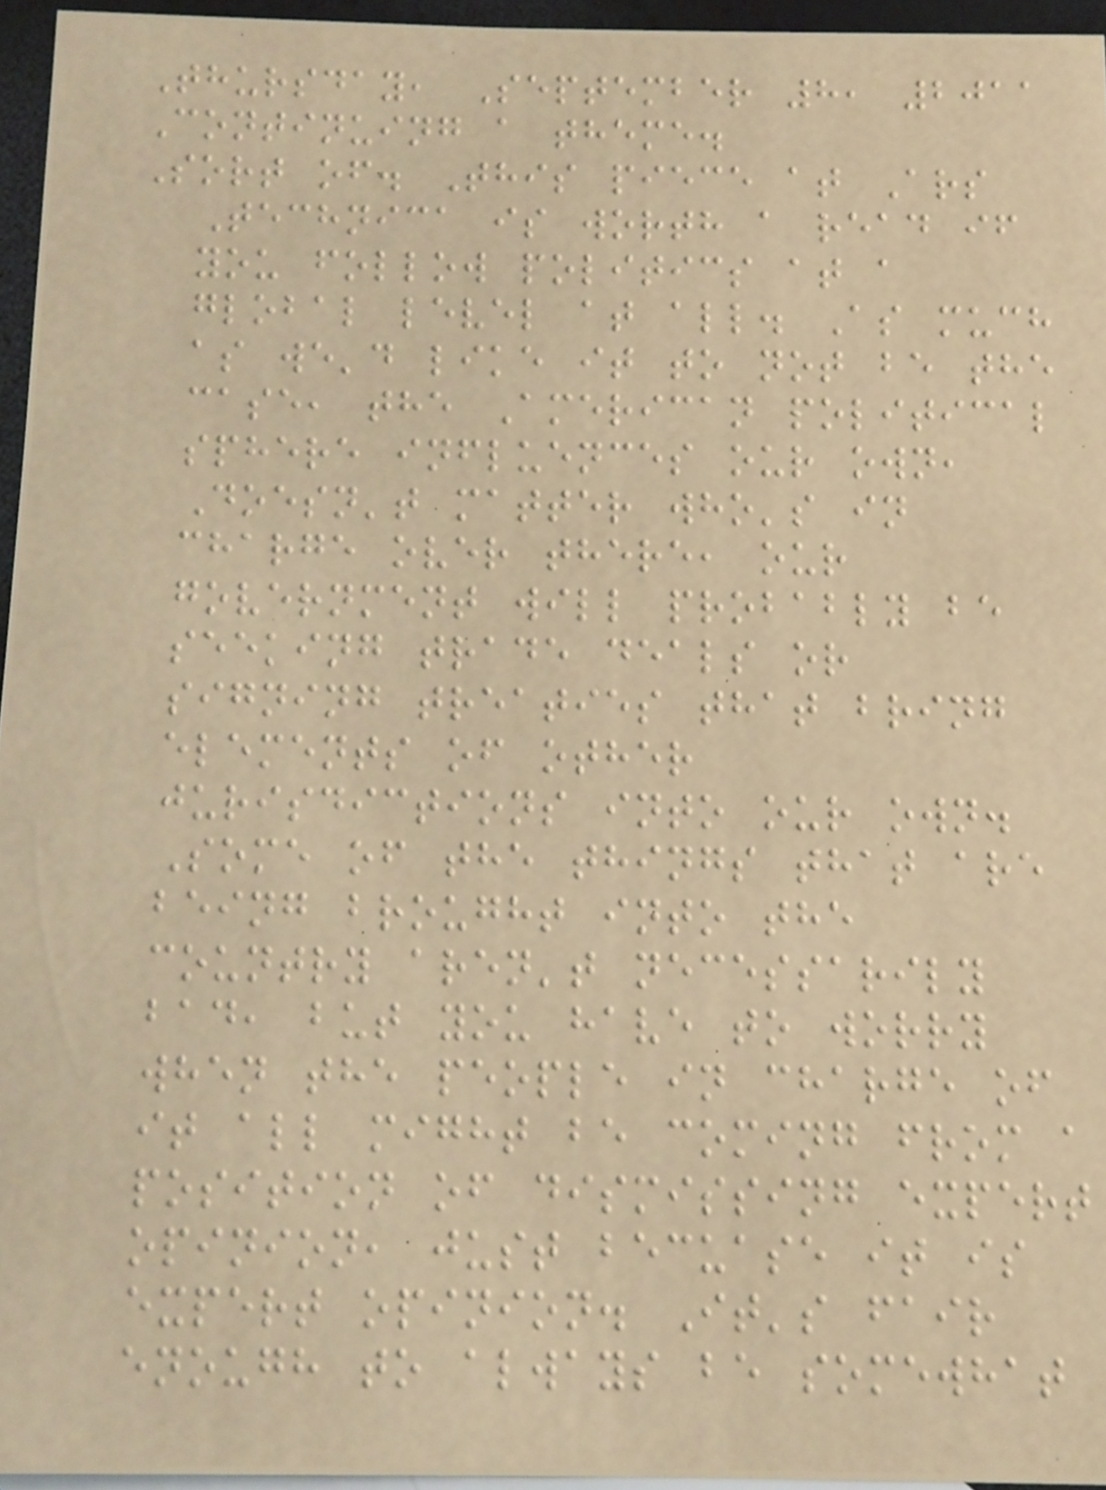Thursday, September 8, 2011
Continuing a theme.
Sort of. This piece at Ars
Technica is worth a read if
you follow politics at a
global level at all. As much
as we'd like it to not be the
case, the American political
sphere influences our own,
Doesn't matter who's in
charge over there, our
government will probably be
seeking trade deals or
signing treaties that bring
elements of other
jurisdictions into our own.
Some of the things that are
being brought into the
country aren't necessarily
bad, but you have to worry
when the people in charge of
it all might be coming from a
position of dismissing expert
opinion, just becuase it is
expert opinion. It's fair
enough to always be somewhat
